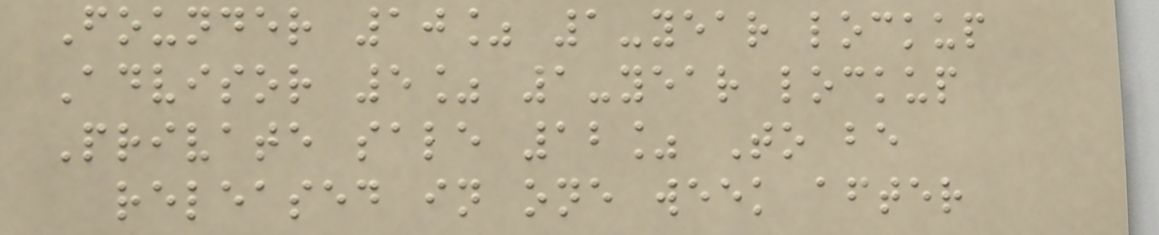Founder 10% 1-year lockup
Advisor 5% 1-year lockup
Private sale 12% To be
released in one week after
